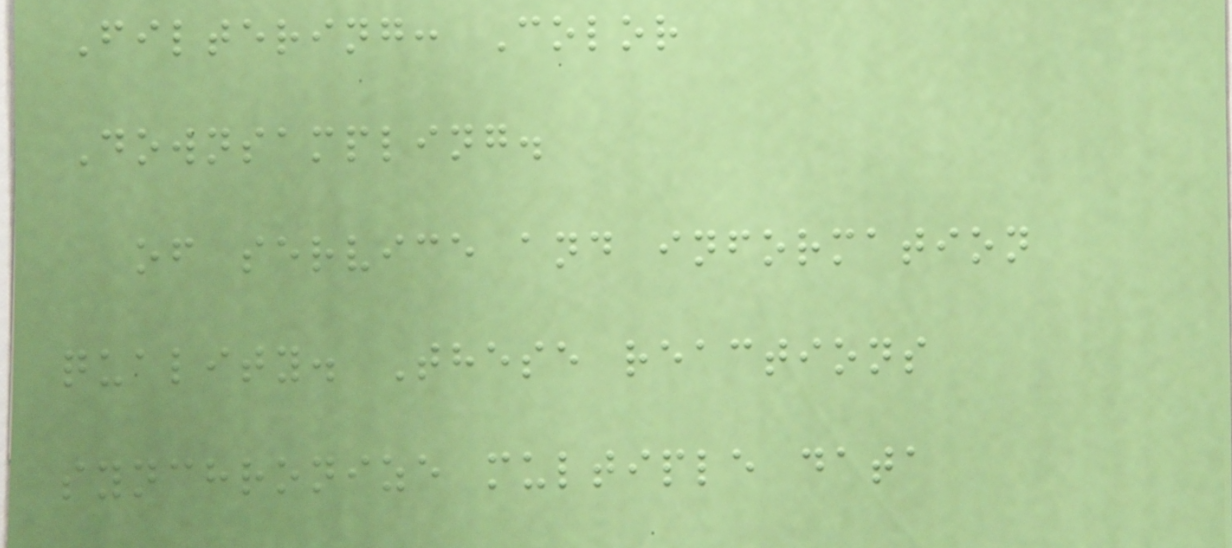Filtering: Color
Downsampling.
of service and information
quality. These reactions
synchronize multiple data
